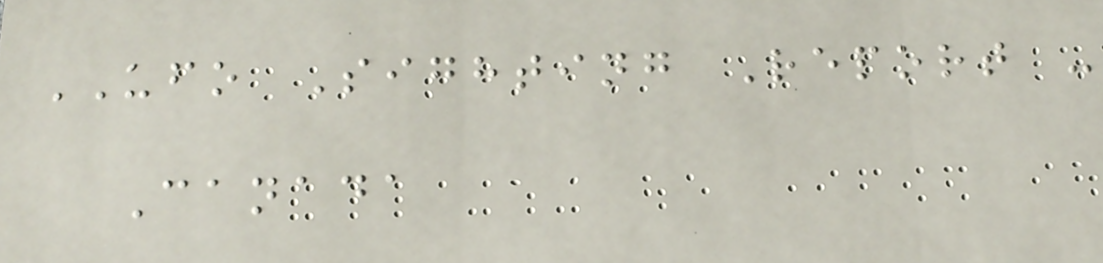UFO Sighting Report -
Canada
